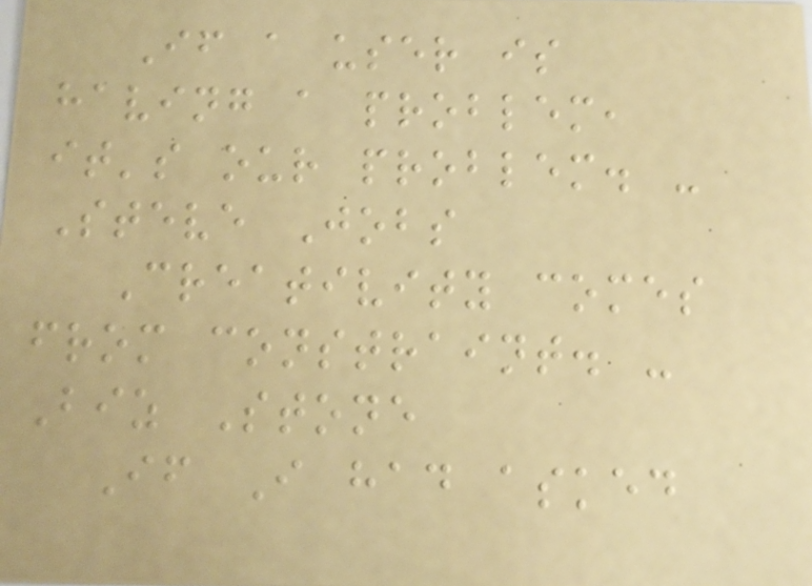If a user is
having a problem,
it's our problem. -
Steve Jobs
Creativity comes
from constraint. -
Biz Stone
If I had asked
